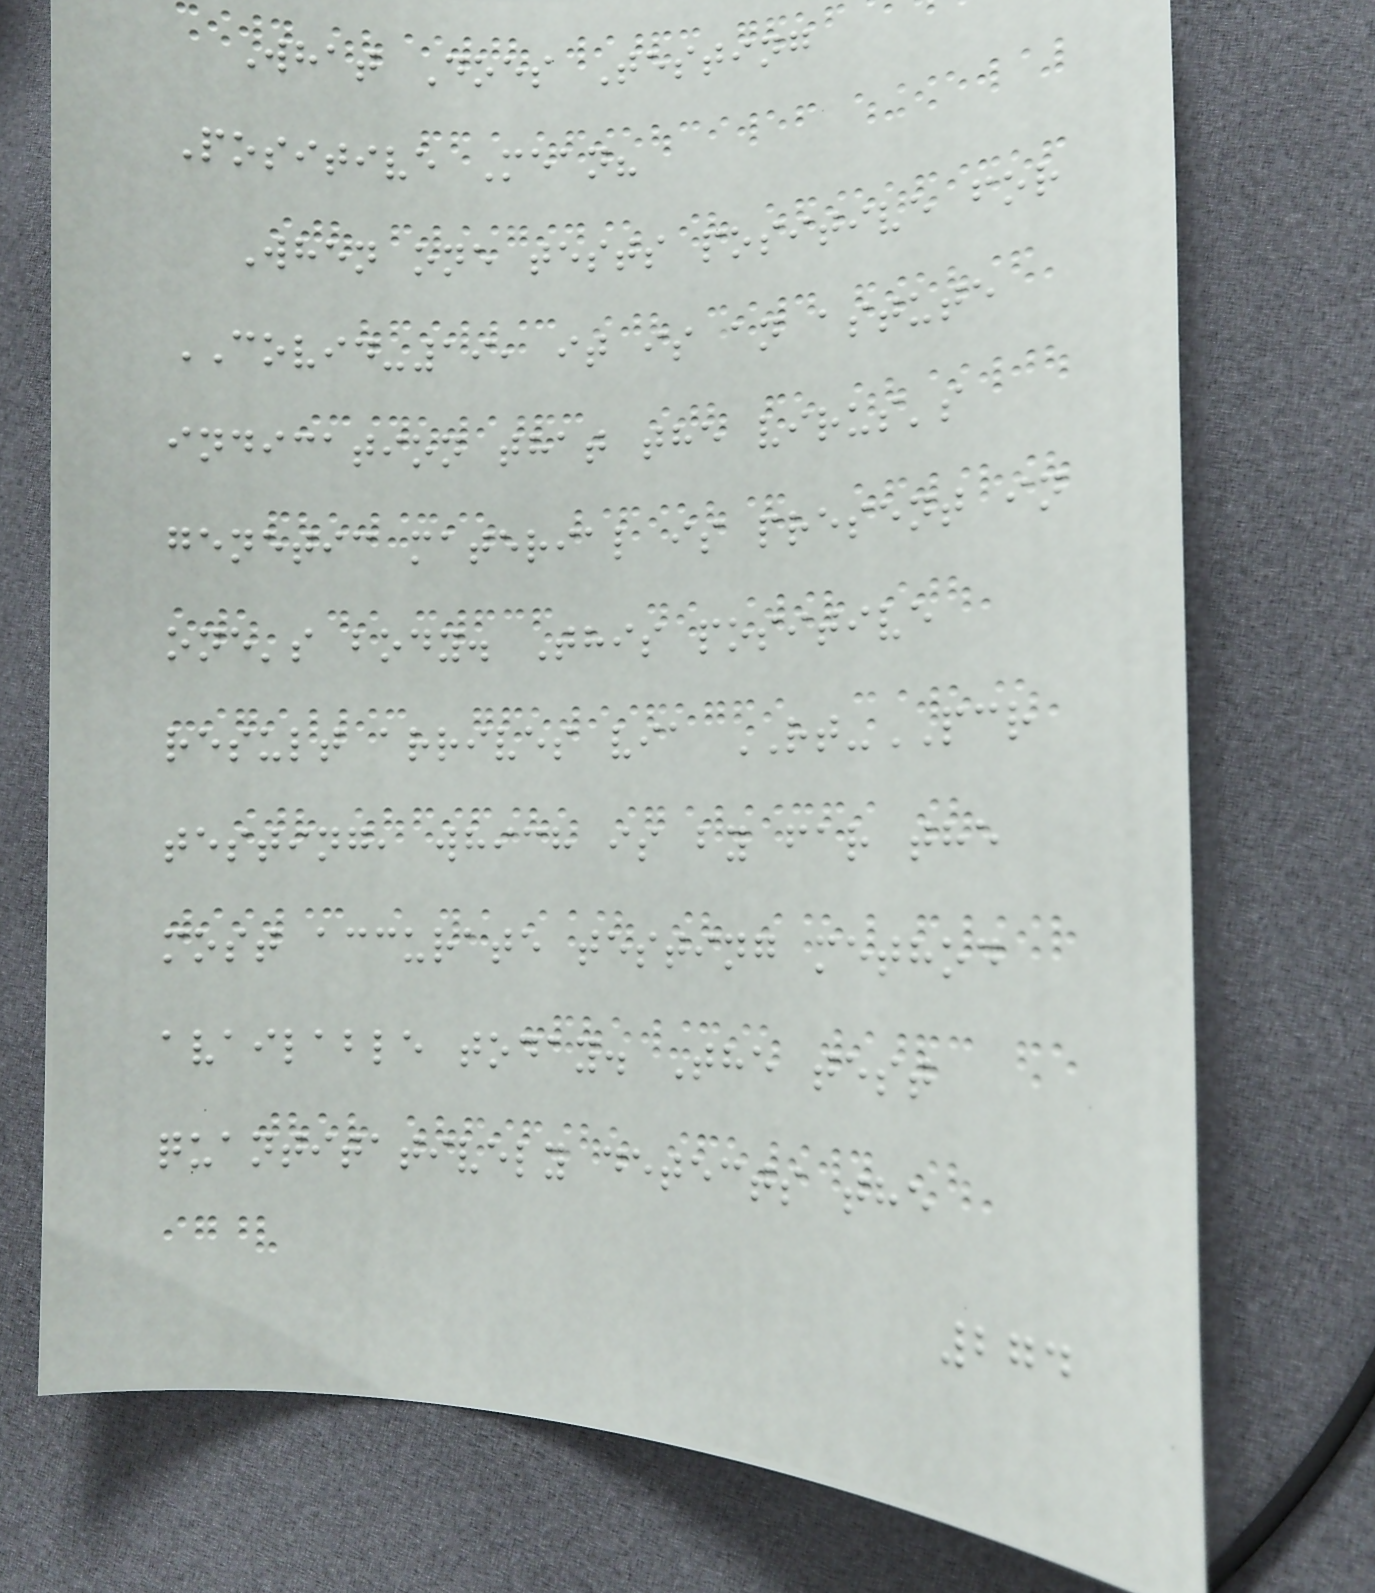What Does Testing
Positive Mean?
When one tests positive for
COVID-19, it is an astute
indication that the virus's
genetic material is present in
one's body. This positive
result arrives via RT-PCR
testing, which is by far the
most accurate testing method
available today. The test
quantitatively detects the
274
